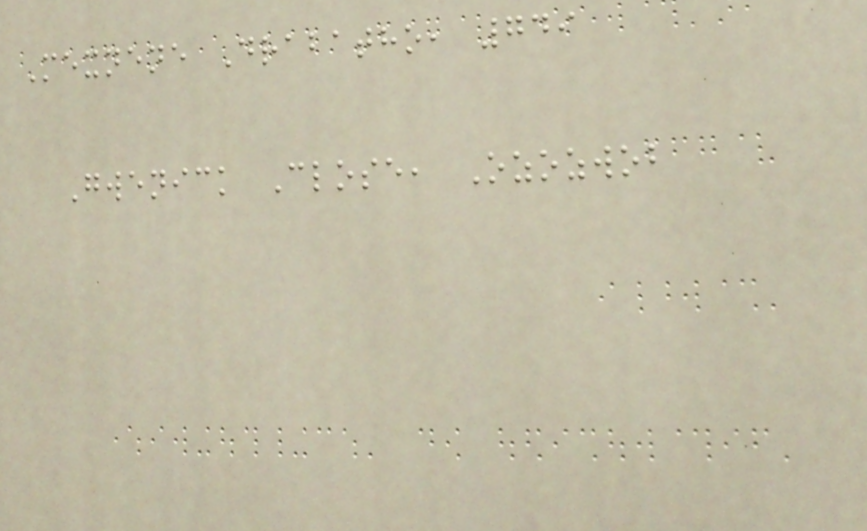Mexnene Drabatho, 749
Gwenick Close, Ozozwob
